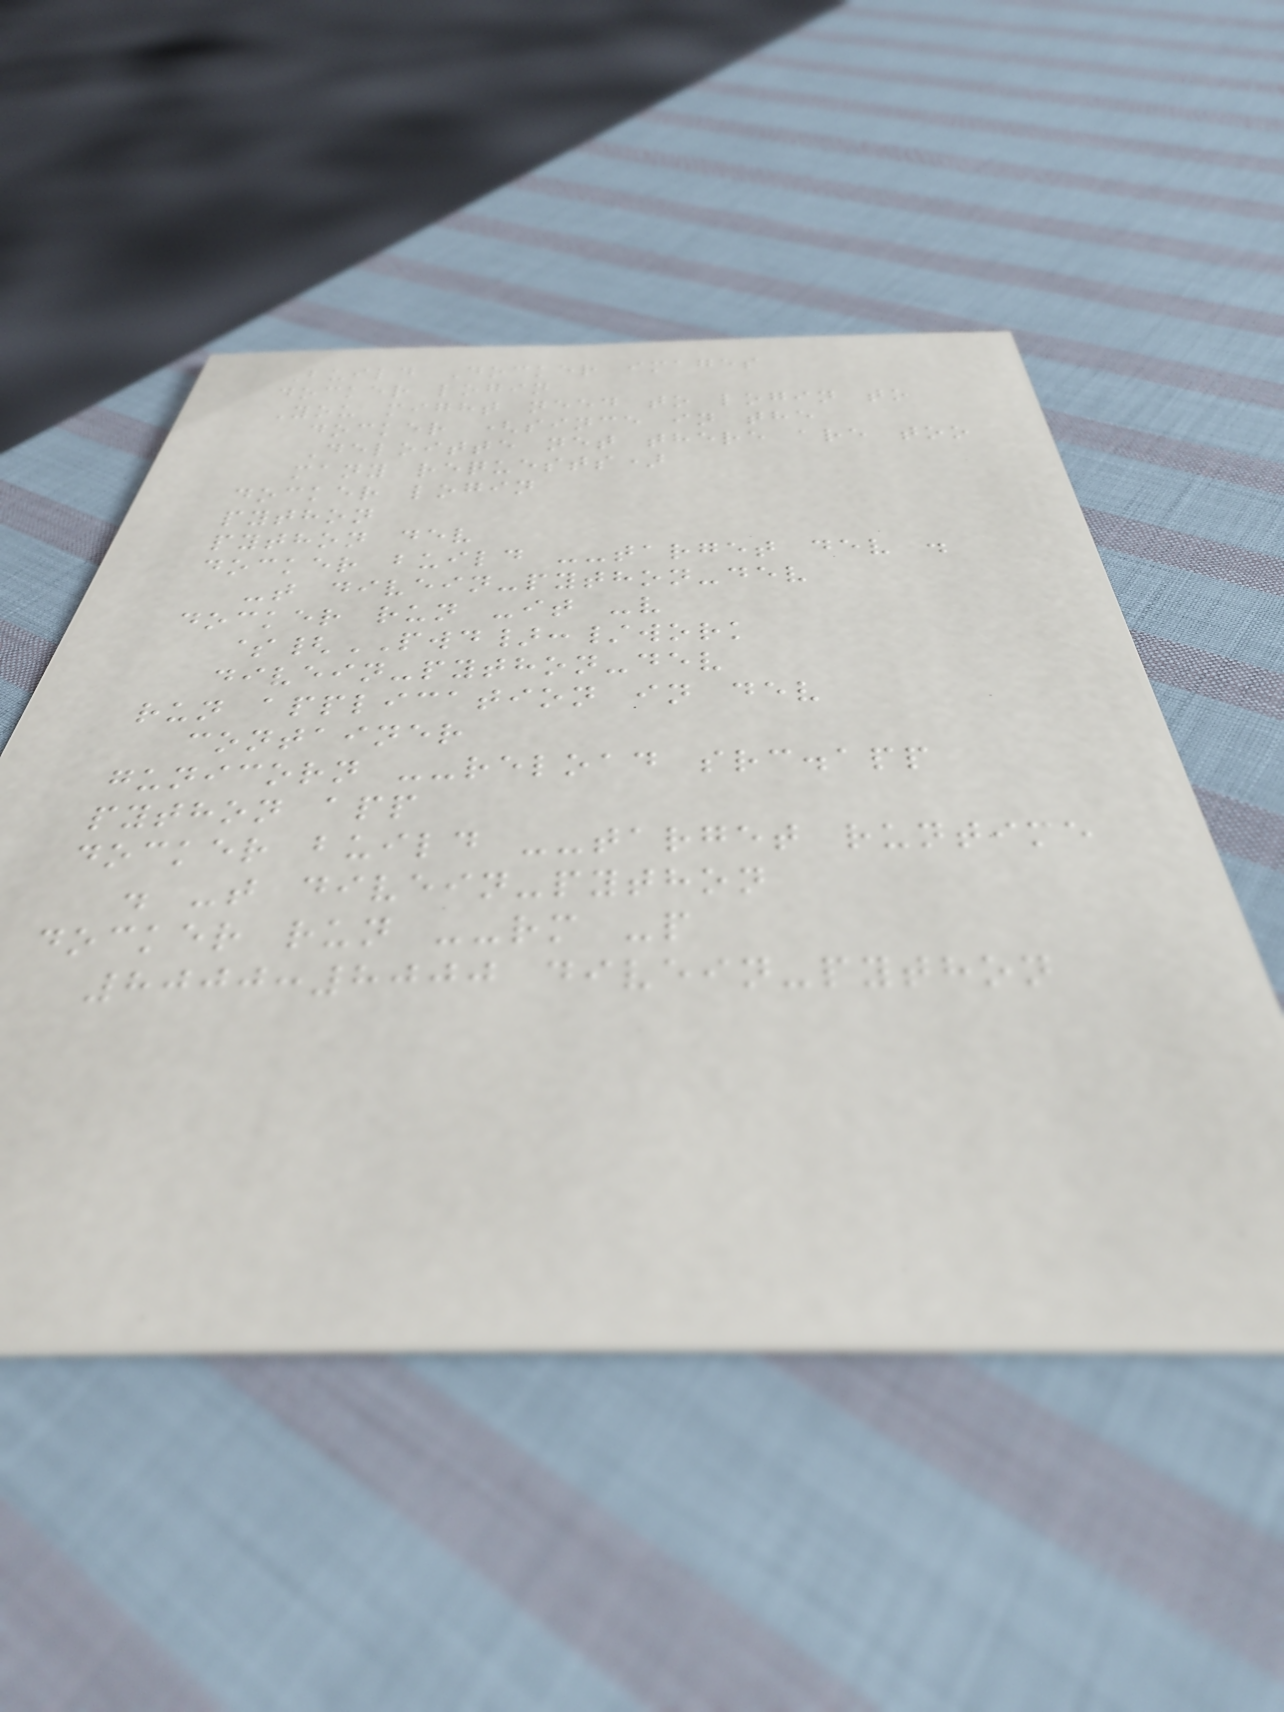Build Docker images
docker login
You might need to login to
docker (since in the
Deloitte net there are too
many requests)
docker login
python
python dev
docker build --target dev .
-t divein-python-dev
docker run -it -v
${PWD}:/work
divein-python-dev
run application in dev
container
gunicorn --reload src.app
python app
docker build --target runtime
. -t divein-python
docker run --rm -p
8000:8000 divein-python
